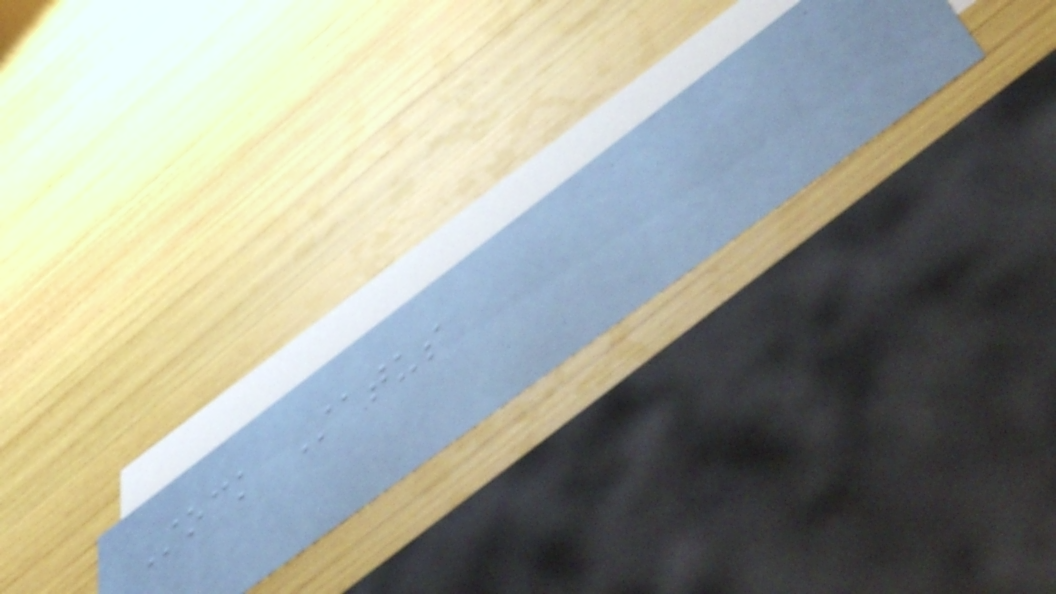Stock Status
